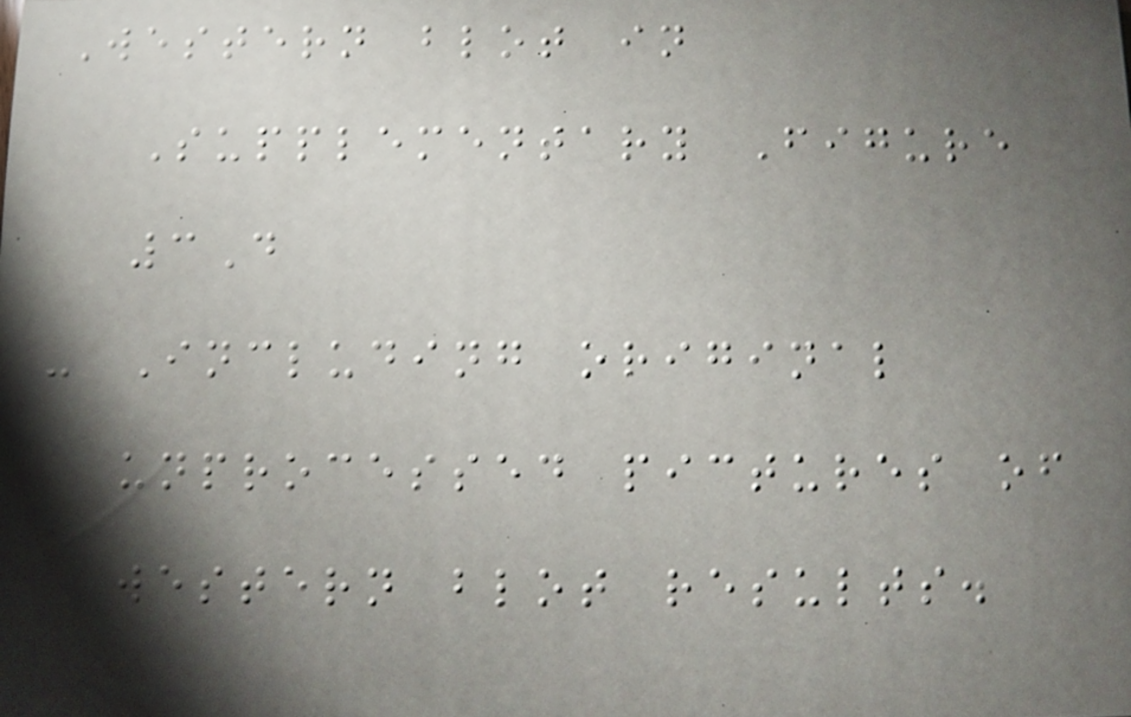Western blot in
Supplementary Figure
3D
- Including original
unprocessed pictures of
western blot results.
